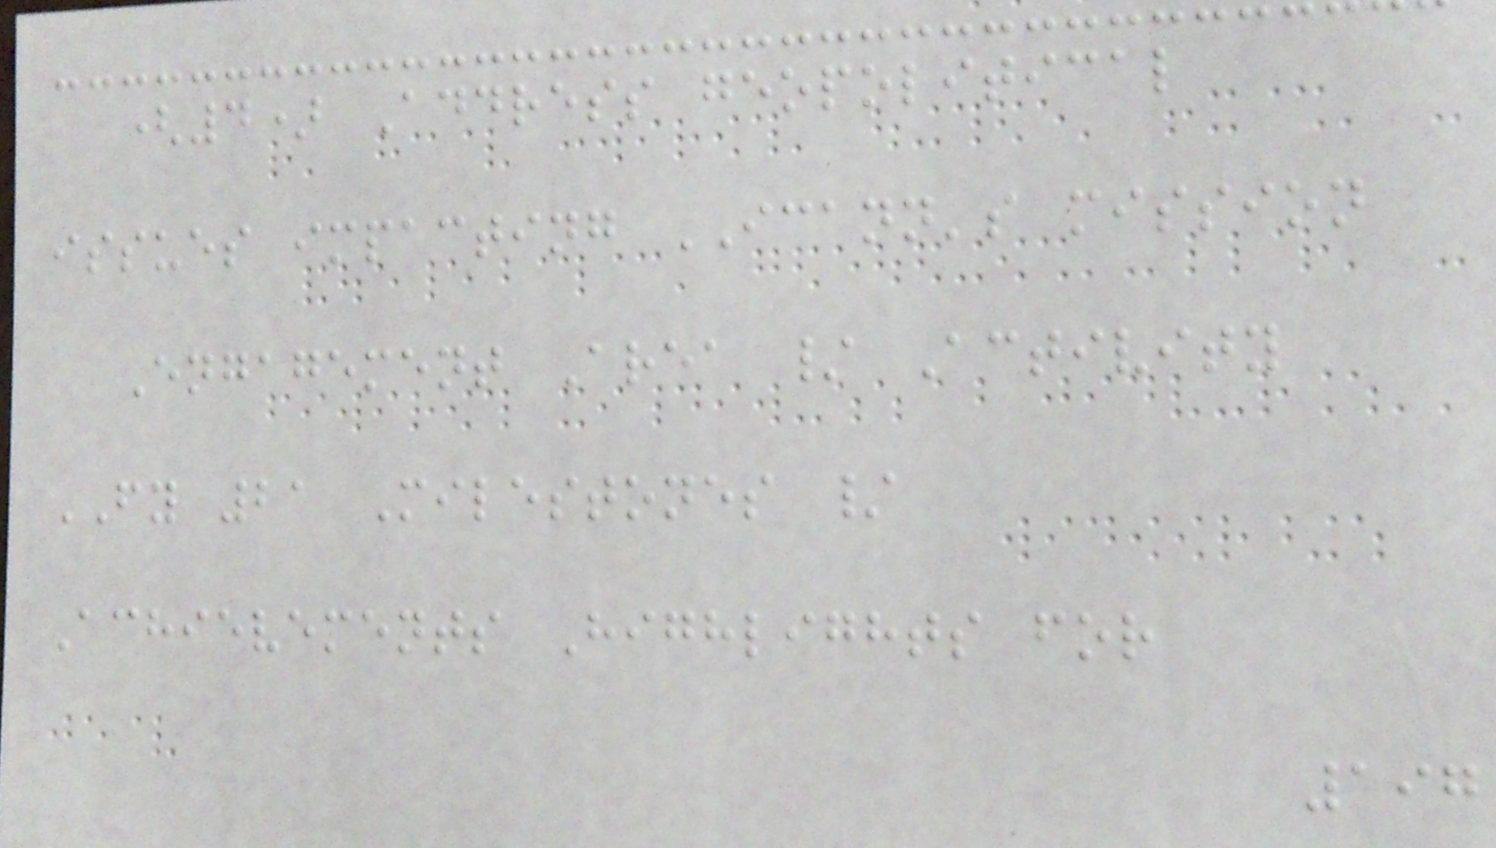(4) Address geopolitical
issues impacting ICANN's mission
Engagement Area / Activity
FY 21 Milestones /
Achievements Highlights for
197
